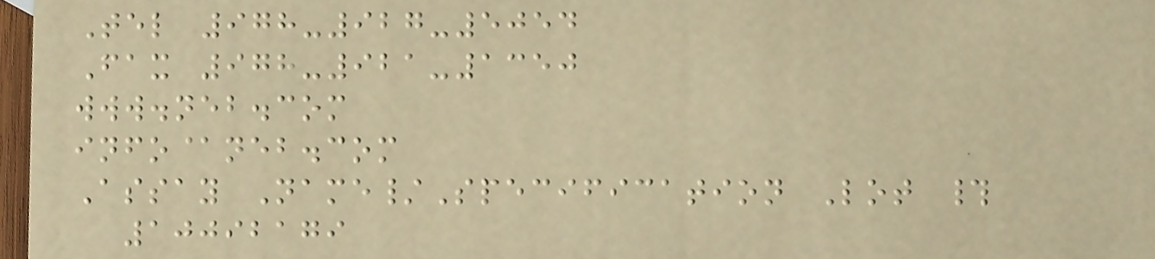Tel 978-927-5054
Fax 978-921-1350
www.neb.com
info@neb.com
Assay Name/Specification Lot #
10092179
